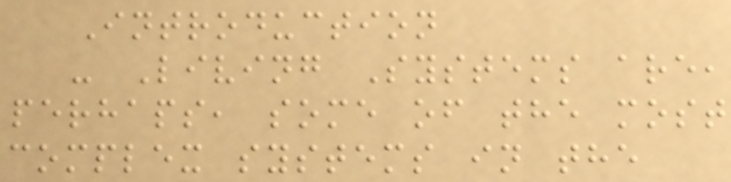Introduction
- Living Systems are,
perhaps, some of the most
complex systems in the
